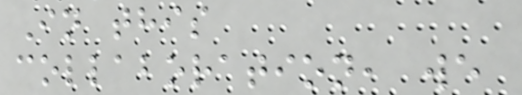In this
collaboration, we
